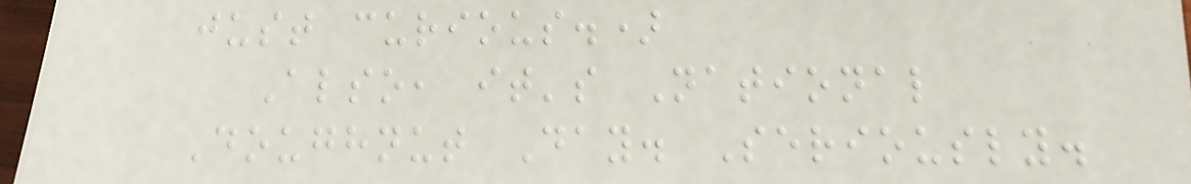just curious.)
Also, it's National
Doughnut Day. Seriously.
